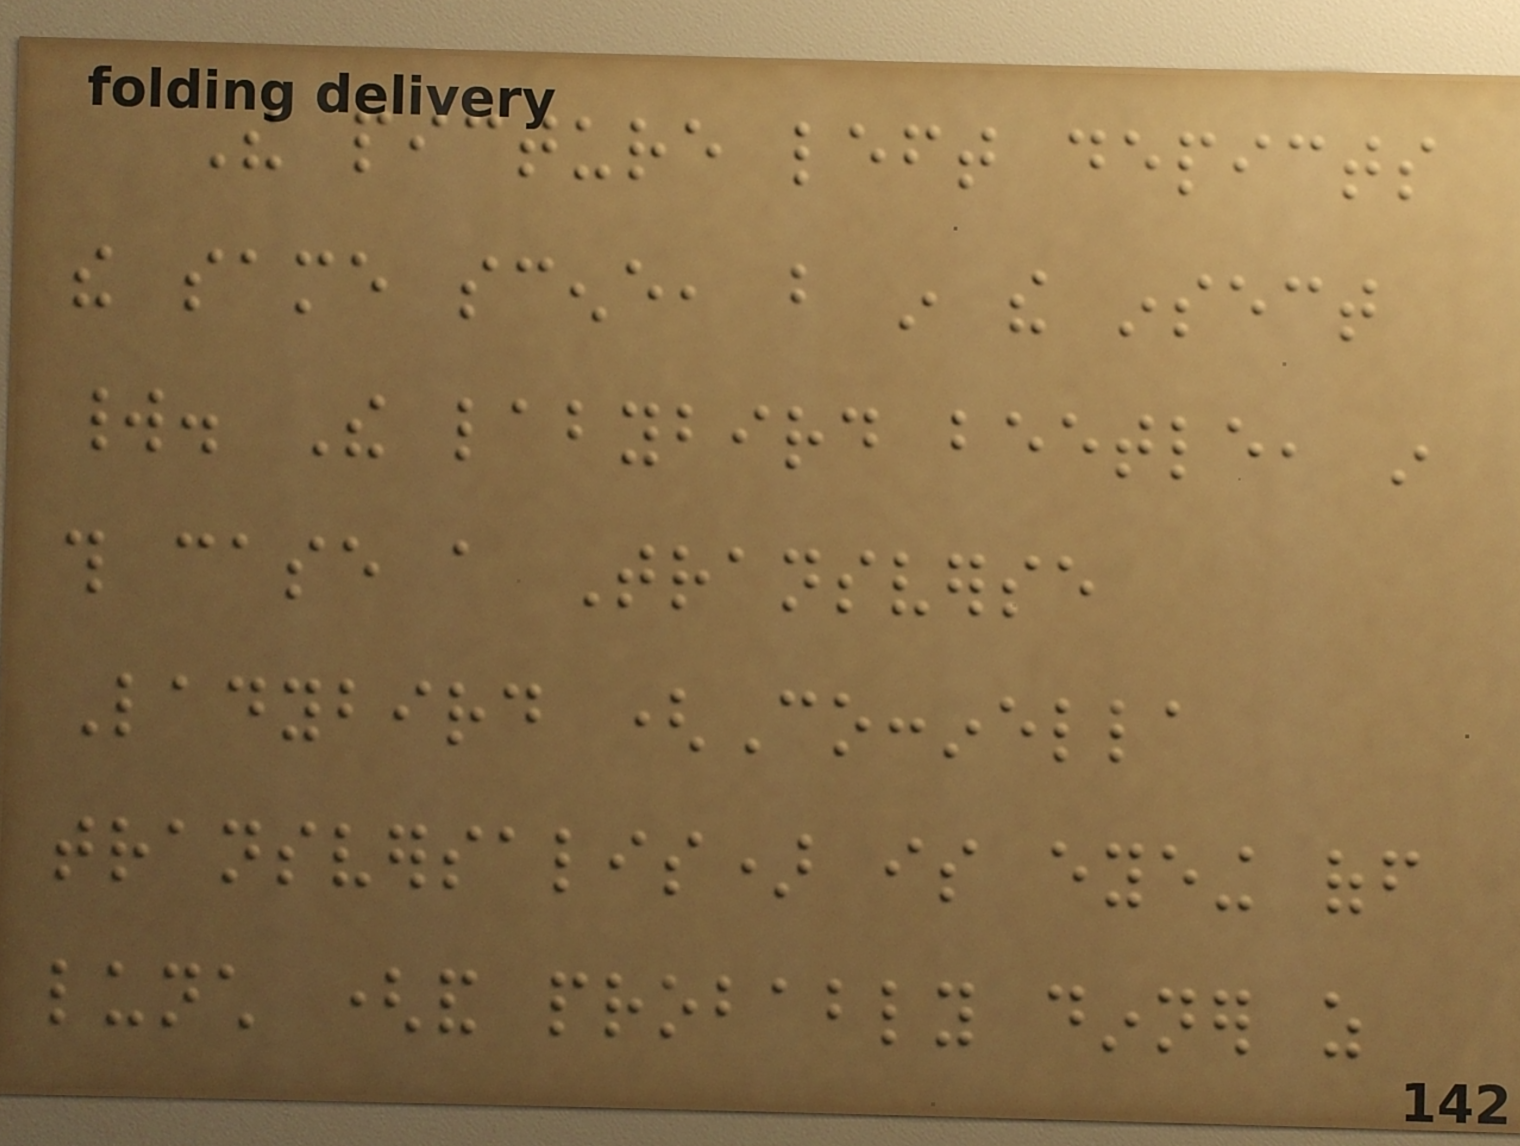The picture left depicts
the same scene, but in the insect
world. The labybird beetle, in
this case a Transverse
Ladybird (Coccinella
transversalis) is eyeing off
lunch (and probably dinner as
